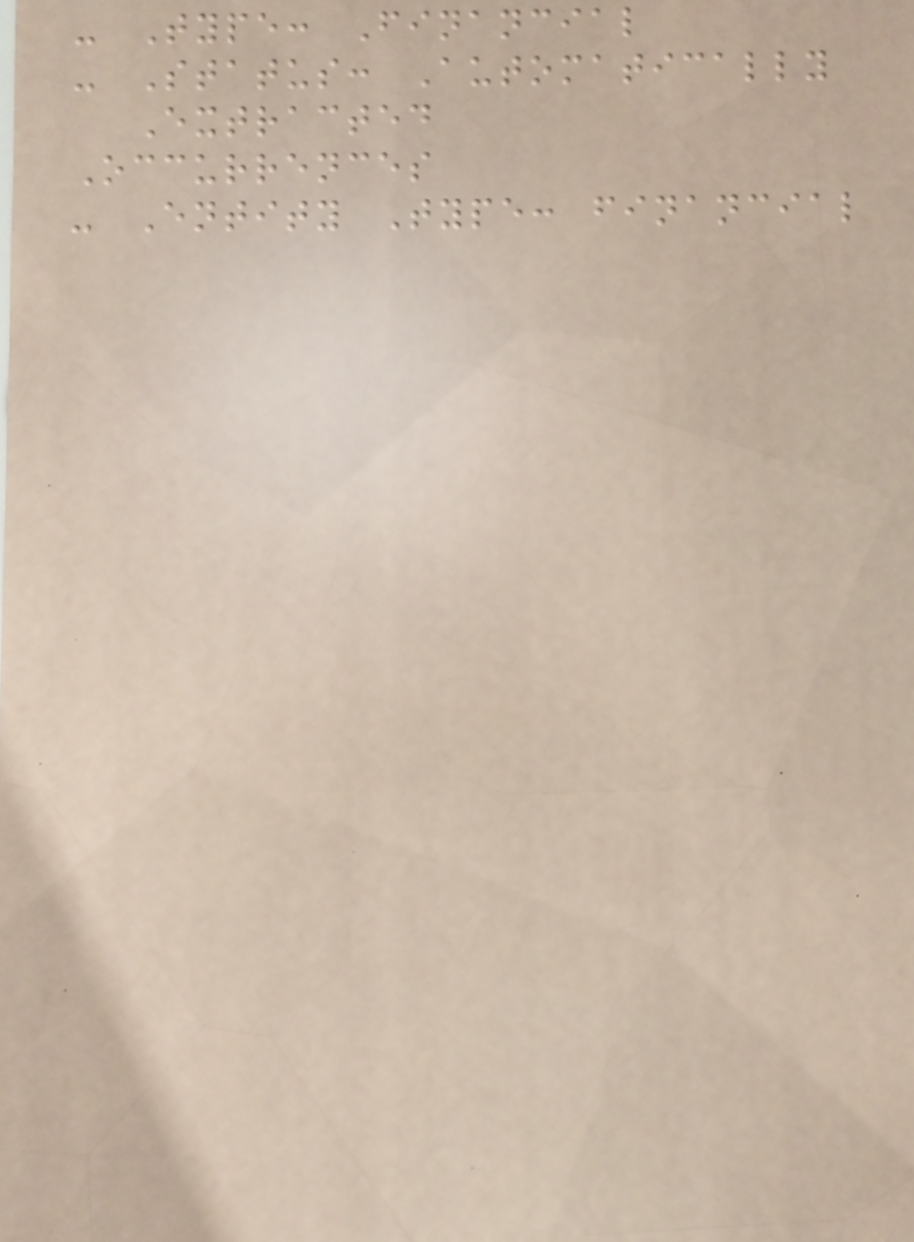- Type: Financial
- Status: Automatically
Extracted
Occurrences
- Entity Type: financial
